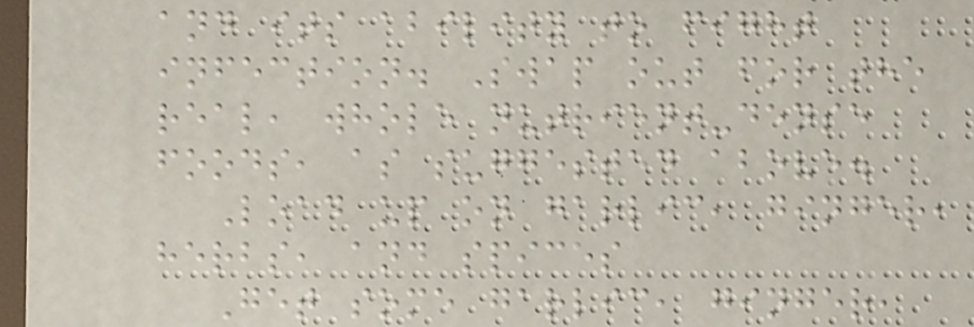and its ability to fight
infection. Swap out for the
real, whole nutrient-dense
foods, as suggested above.
Load up on garlic, ginger,
herbs, and spices
Get some garlic, ginger,
